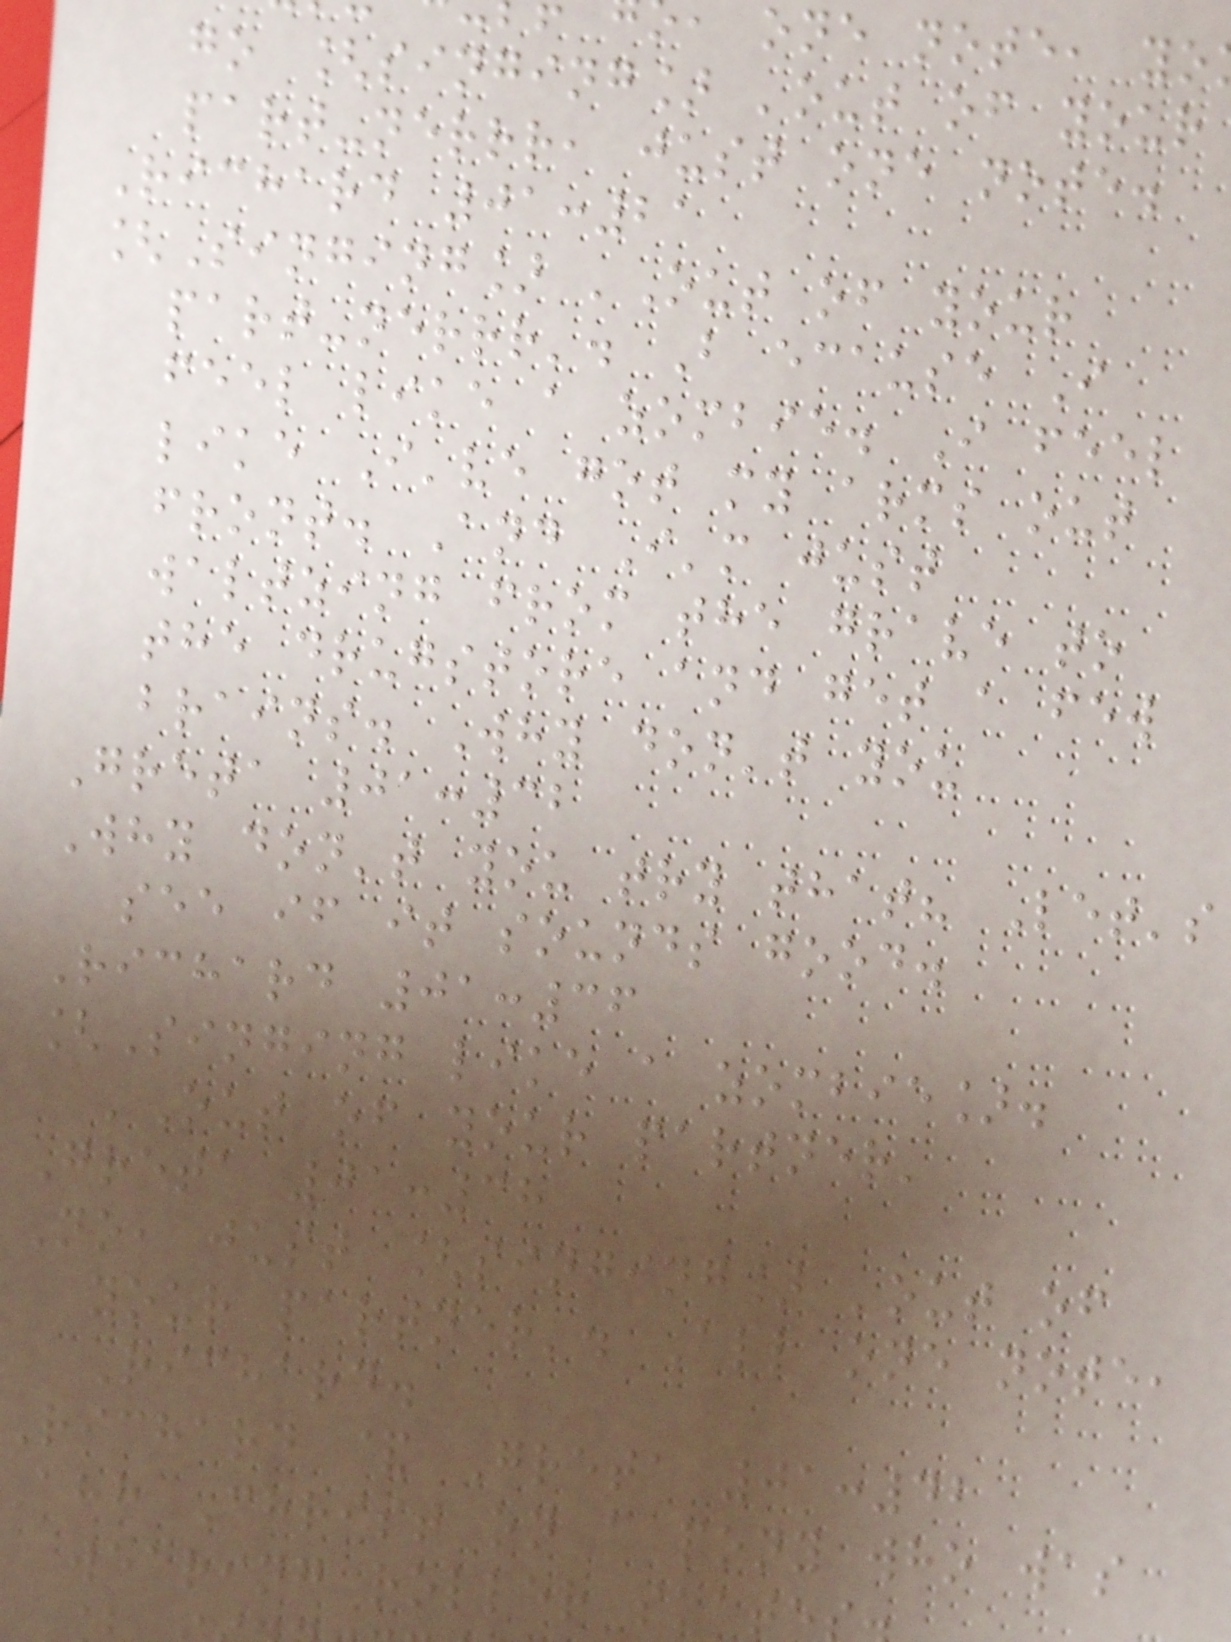one note, yo
go [singing] 'out of your
part-nerrr, just one note.
Richard 01:21
[Singing] 'Out of your
part-nerrr'. B ecause I
feel like a zombie. I feel
like I've got my arms out
front. And I'm just
waltzing from the grave to
the drugstore and get a few
brains. Why don't you
Greta 01:32
Why don't you try that? Let's
see if it sounds good.
Richard 01:36
[Singing like a zombie].
'Out of your partner'
Greta 01:38
No, just [singing] 'out of
your partner'. All one note,
Richard.
Richard & Greta 01:42
ahh Christ on a pony who was
wearing roller skate
